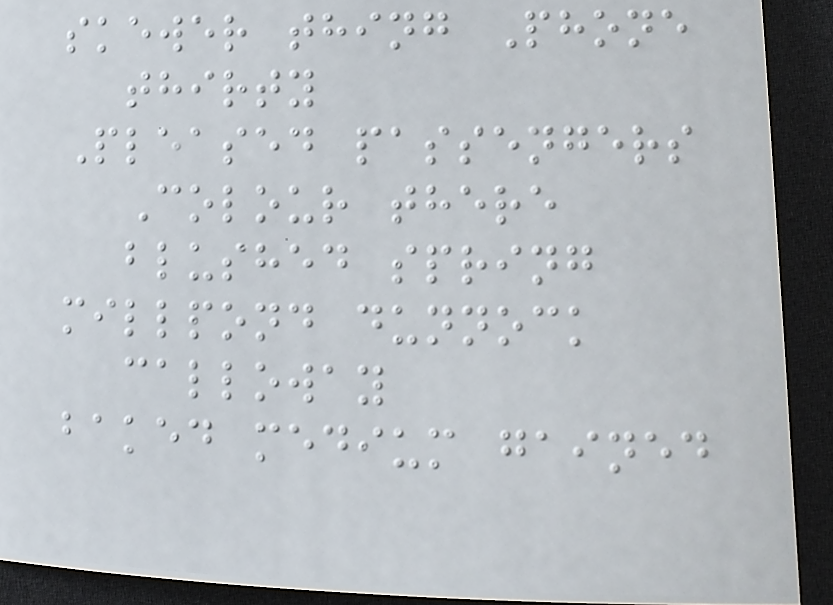skewer thing Phone
thirty
Pleased passengers
Colour there
blushed spring
millpond dunnock
calloway
baked medium gained
